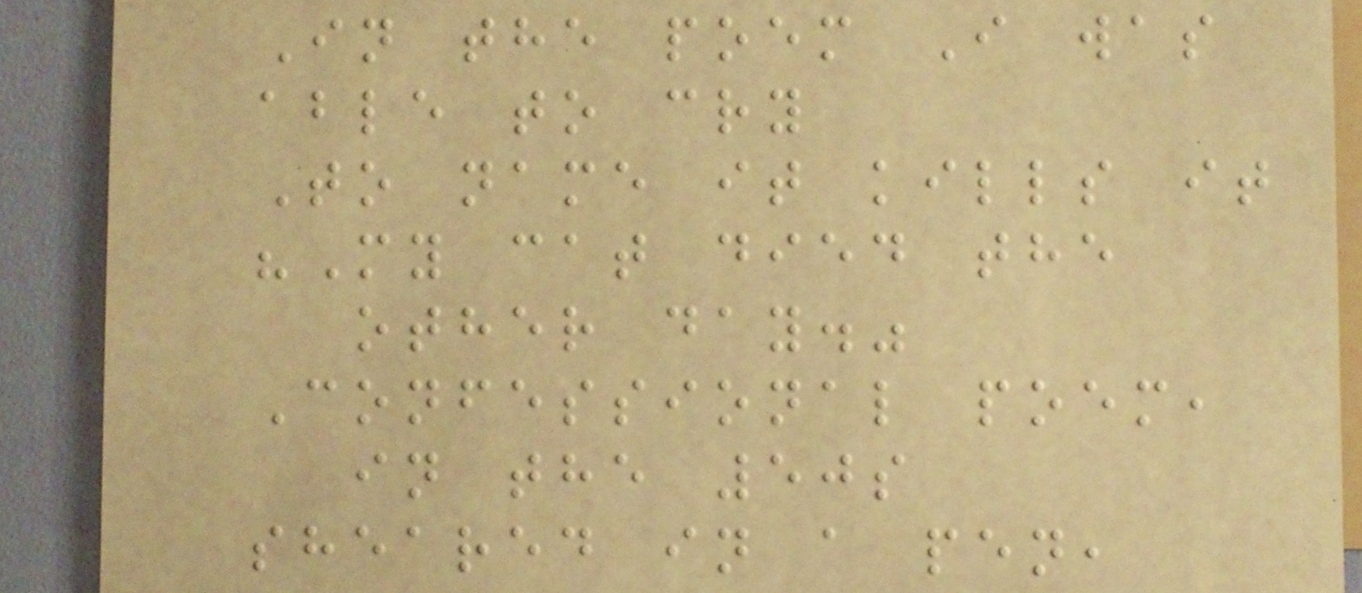In the poem I was
able to cry
To name it kills it
"My cat died the
other day."
Confessional poem,
in the 50s
sheared in a pen,
